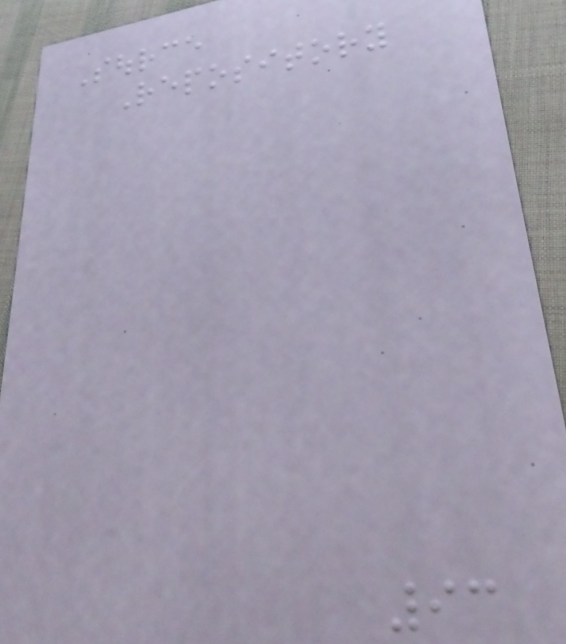Source
Repository
93
